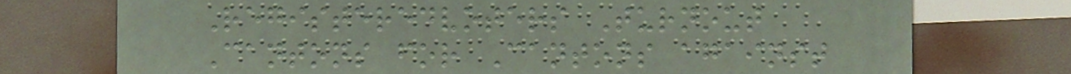Registeredvoters Turnout
Cantons for Cantons against
